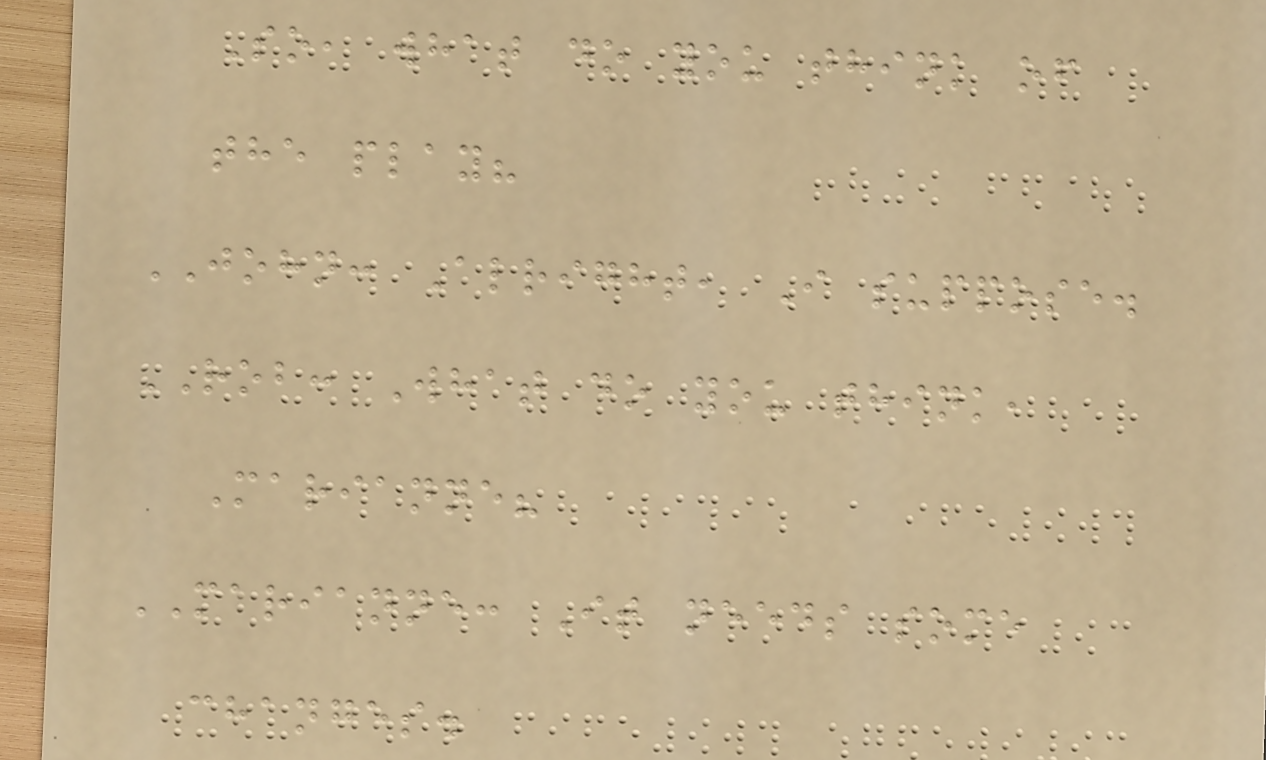So, what do you think of
the play?
JOHN: Alright, I suppose.
ROB: What do you think,
Marianne?
MARIANNE: It needs some
changes.
